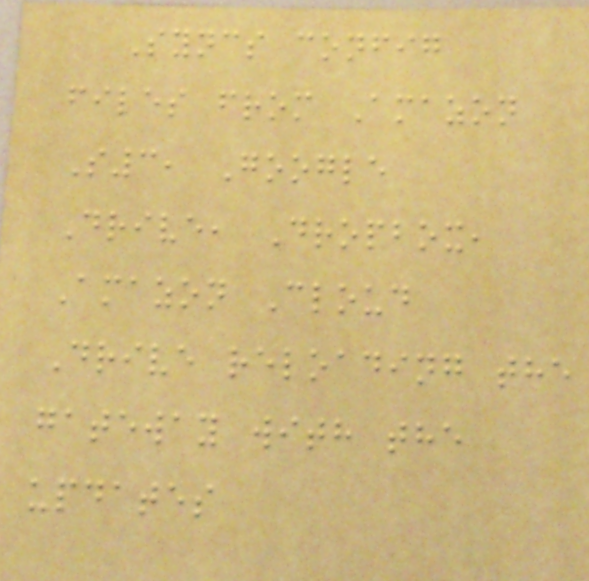Syncs config
files from Amazon
S3, Google
Drive, Dropbox,
Amazon Cloud
Drive reloading the
gateway with the
updates
